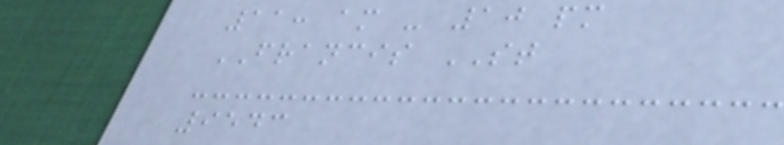11: am - 10 pm
FRANCIS ST
9543
